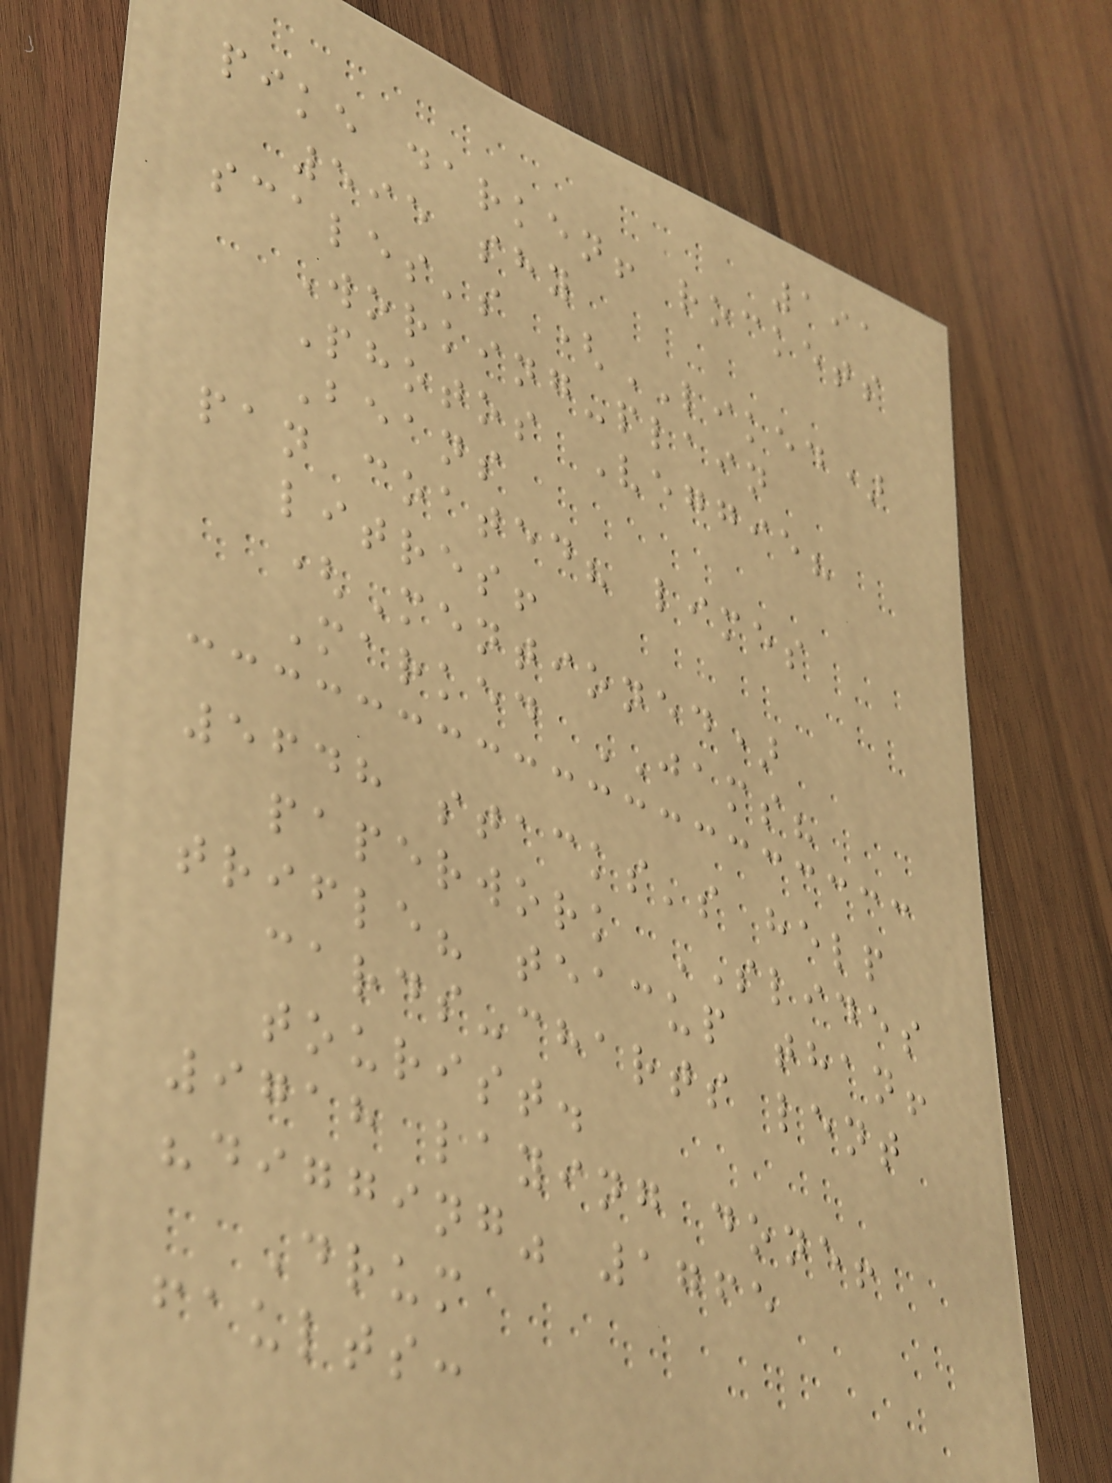191
pike darken! rockets
595 shy
scales's (LIKED)
Working-plain
Photos Veggie?
Beans
pan coated? limes
litres!
(Mentioned)
Marked JAMS?
5648 stacks's help
paperwork SLIDES
trifle? teacup than!
cards-charts lent
tourist.
9718 laying done!
"digging" 1765
Drum
faults:
